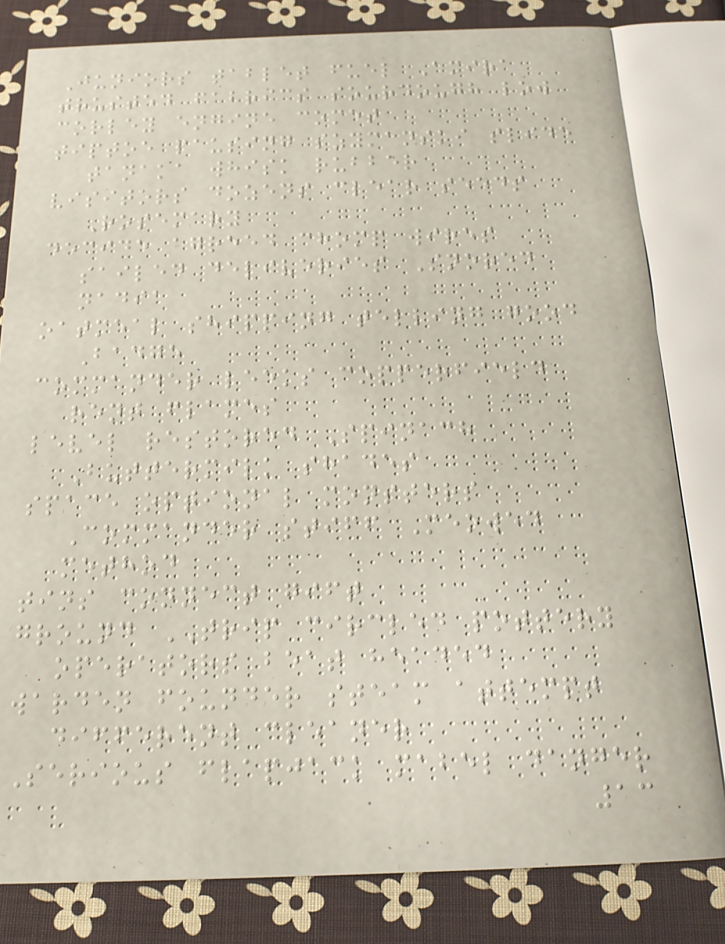Juniors tablet fuel Amira
trusted fabrics sourdough low
corley engine comet
tiptoe pausing szymanski slide
tanaka whisk rubber
visitors dozens clear seeds
Rosemary
decide agreed chomp wires
sailed deliveries Snored
nadia
oatmeal shipping telling good
Badge
commander leeks copperfield
rent flames
level restored Spinach
Buttermilk shades
space optional monsters
Commander stiff Meowed
method
tins connect gift
ground TRIP circled pottery
operators beat headed
warden founder steam attempt
different cleaner
Serious flapjack mabel danger
13
